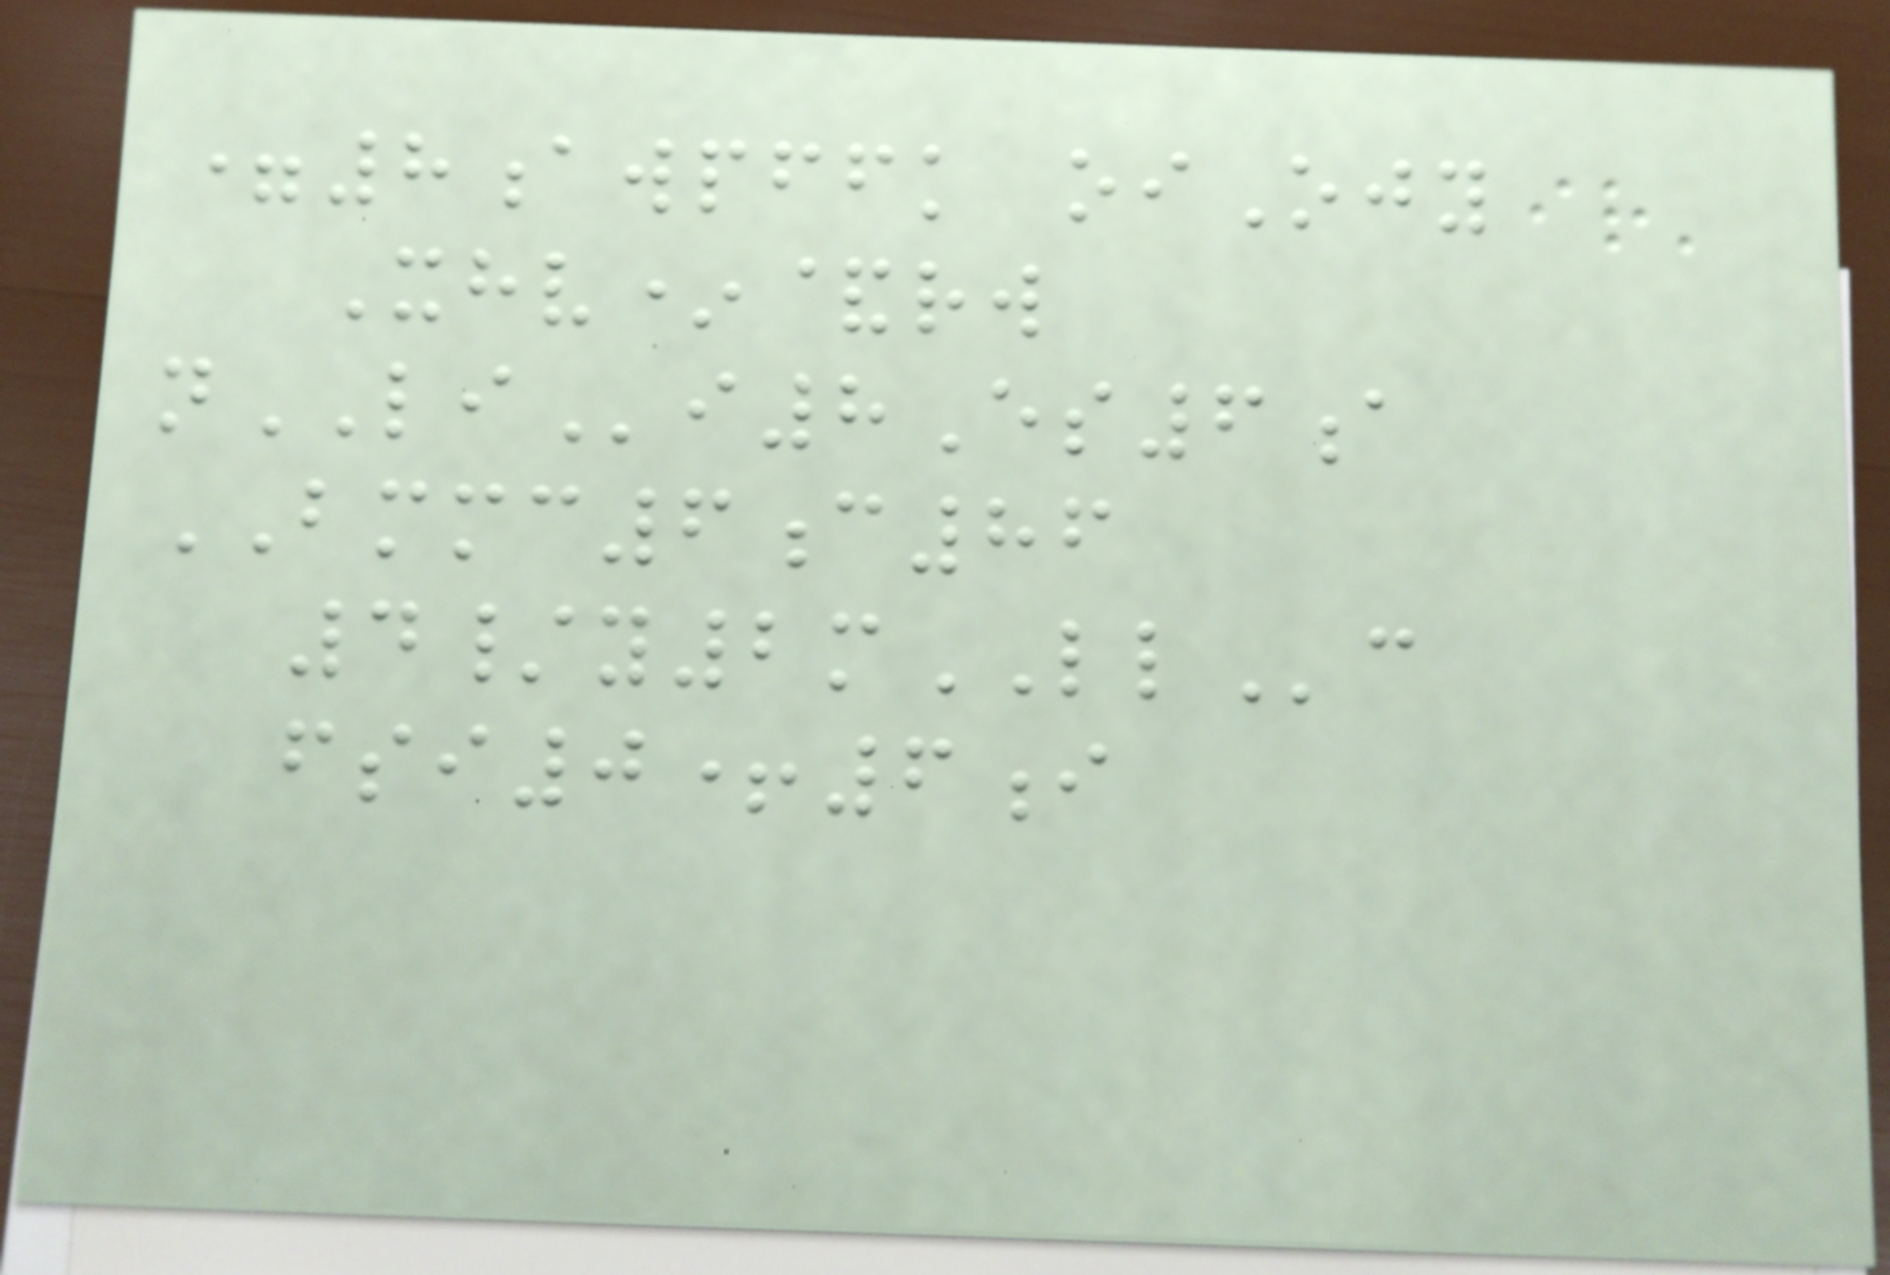=8awpffk oiOjy
Xhv*&rw
nLIi8Es6a
BMMC6c86
4/y2mLLc
fsi0+6i
